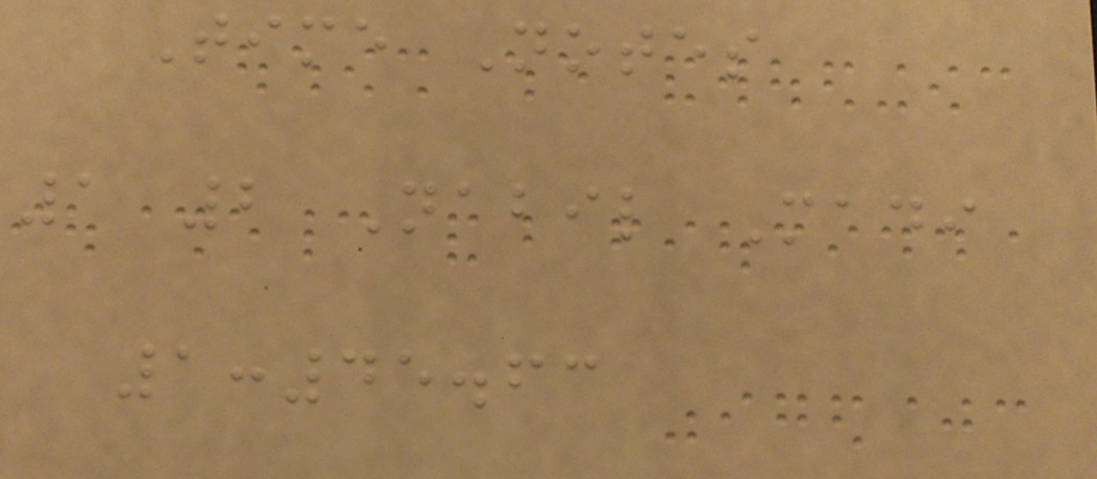Time Notes
1 2 Nabil Madi
1:45.63
